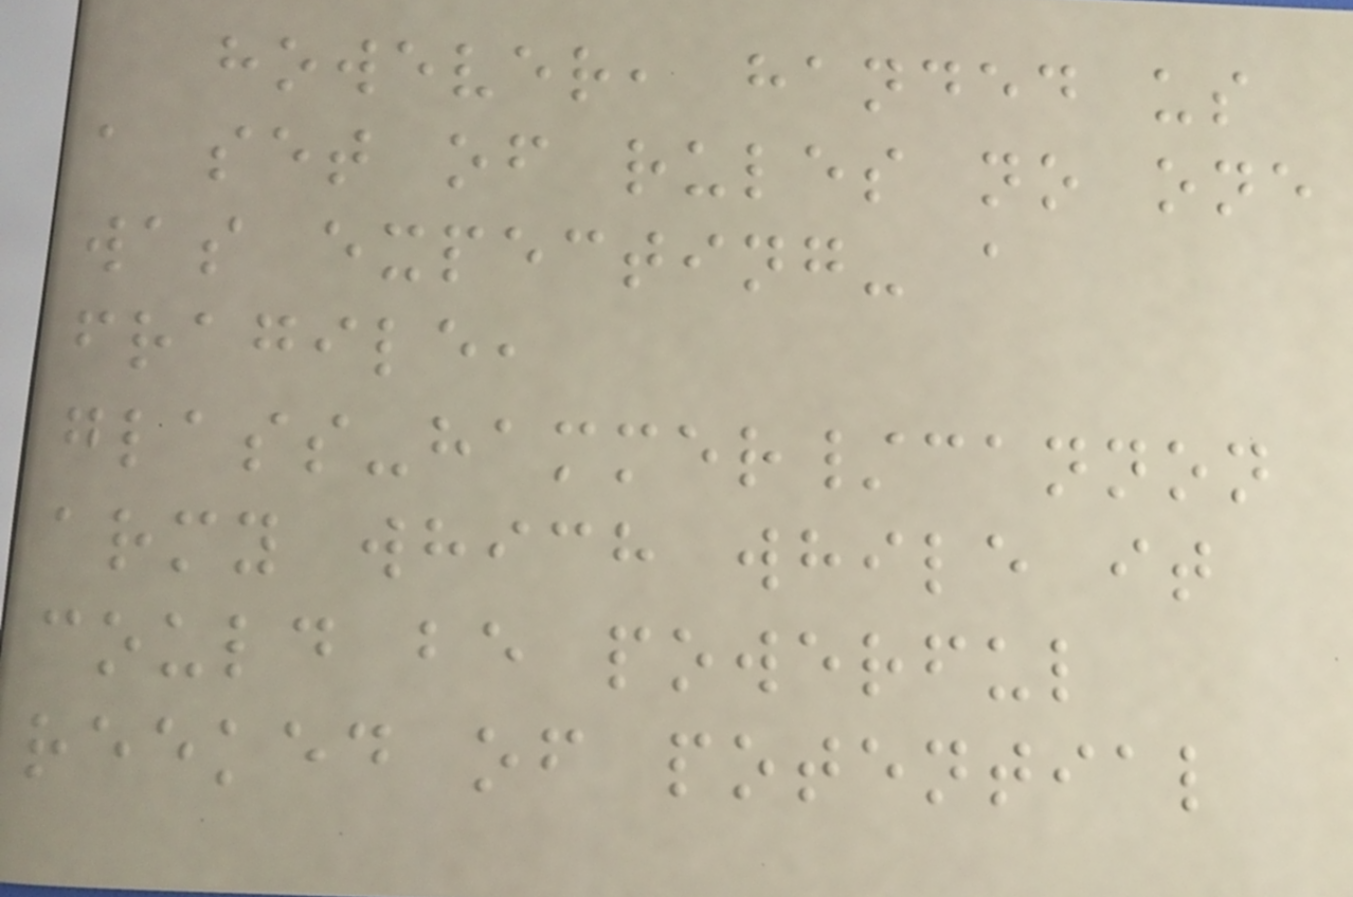however, handed us
a set of rules no one
was expecting- a
fragile,
glass-hammer/cannon
army which while it
could be powerful
reeked of potential
